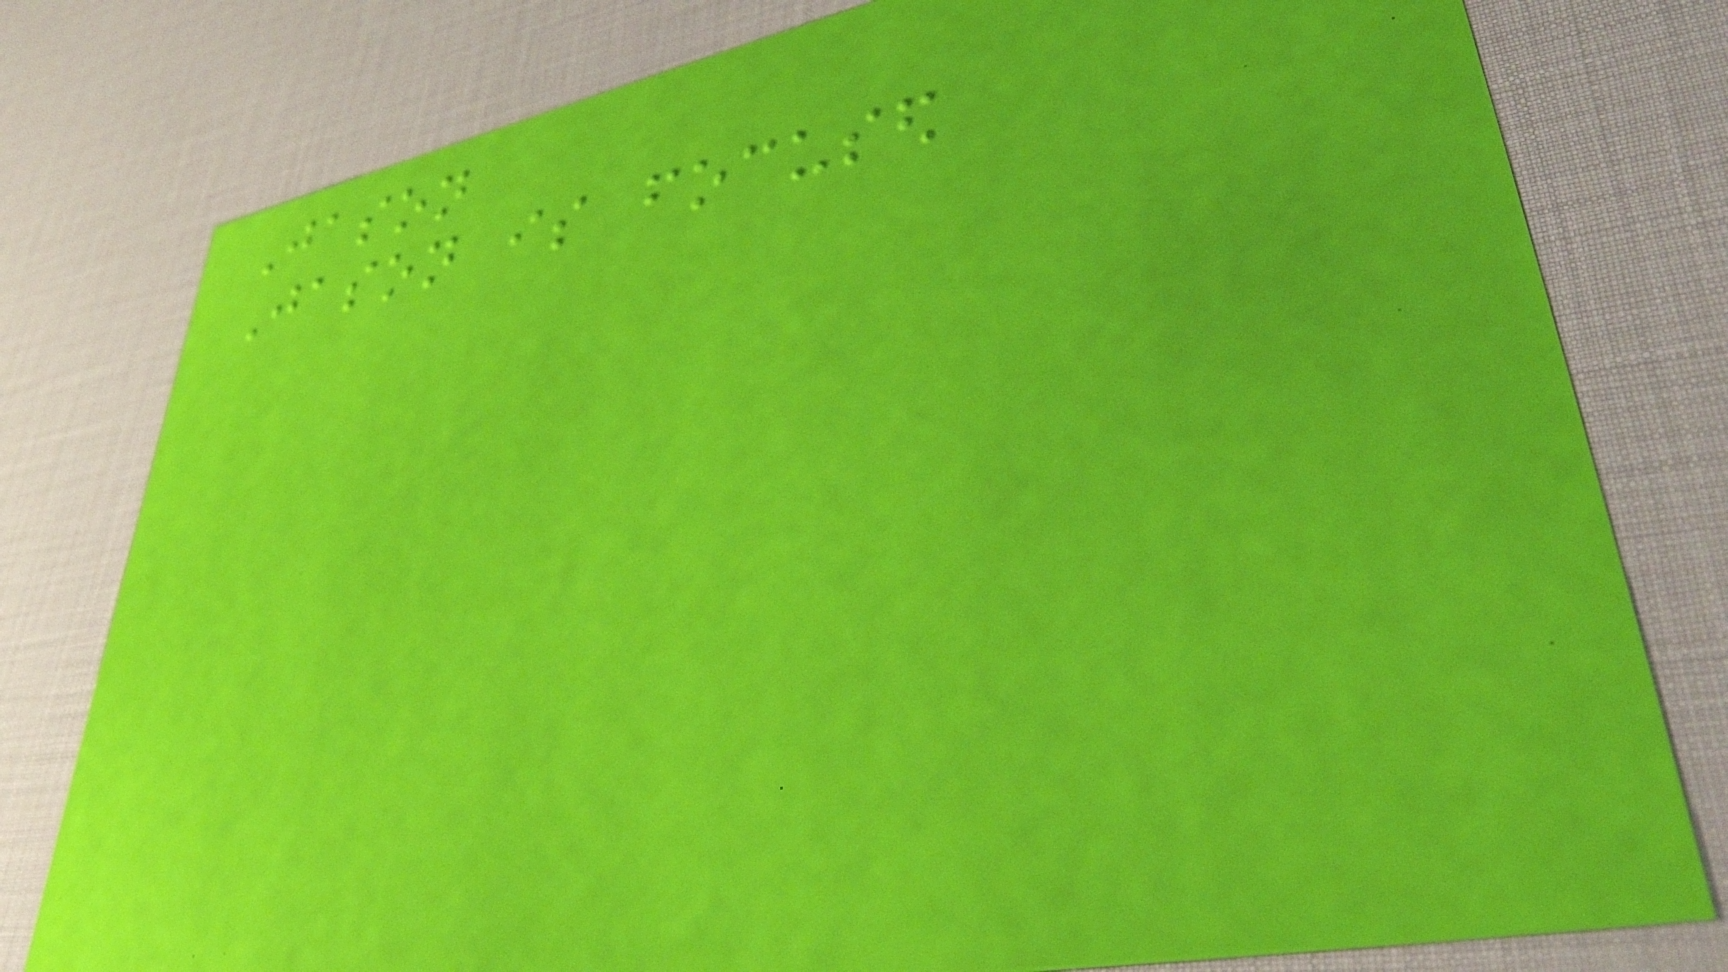Jason
Jason is focused
